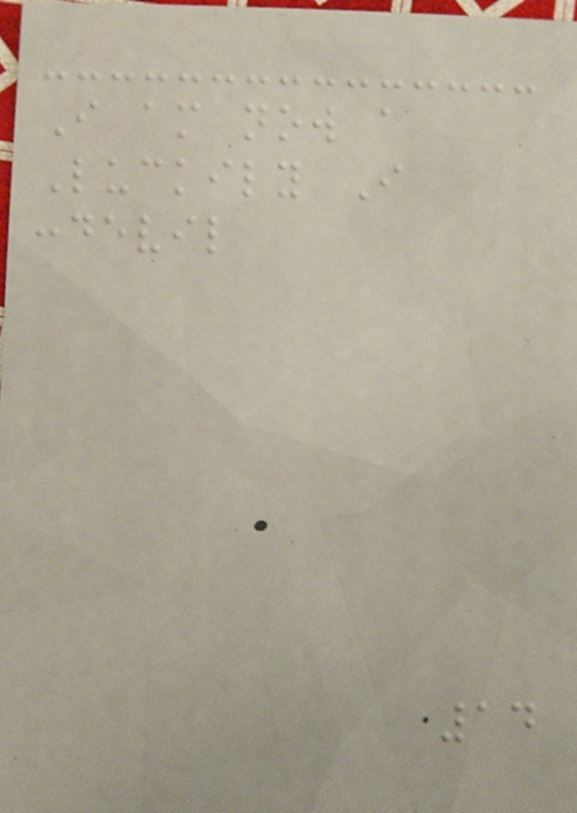I am now a
Luckily I
:devil
14
